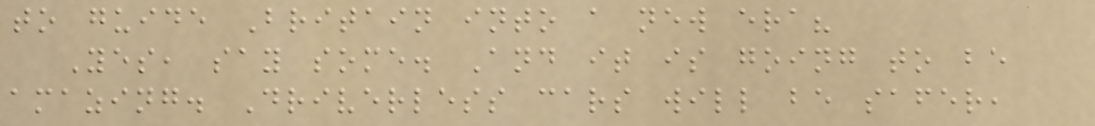to guide Britain into a new era?
Yes, say some. And it is going to be
amazing. Driverless cars will be safer,
